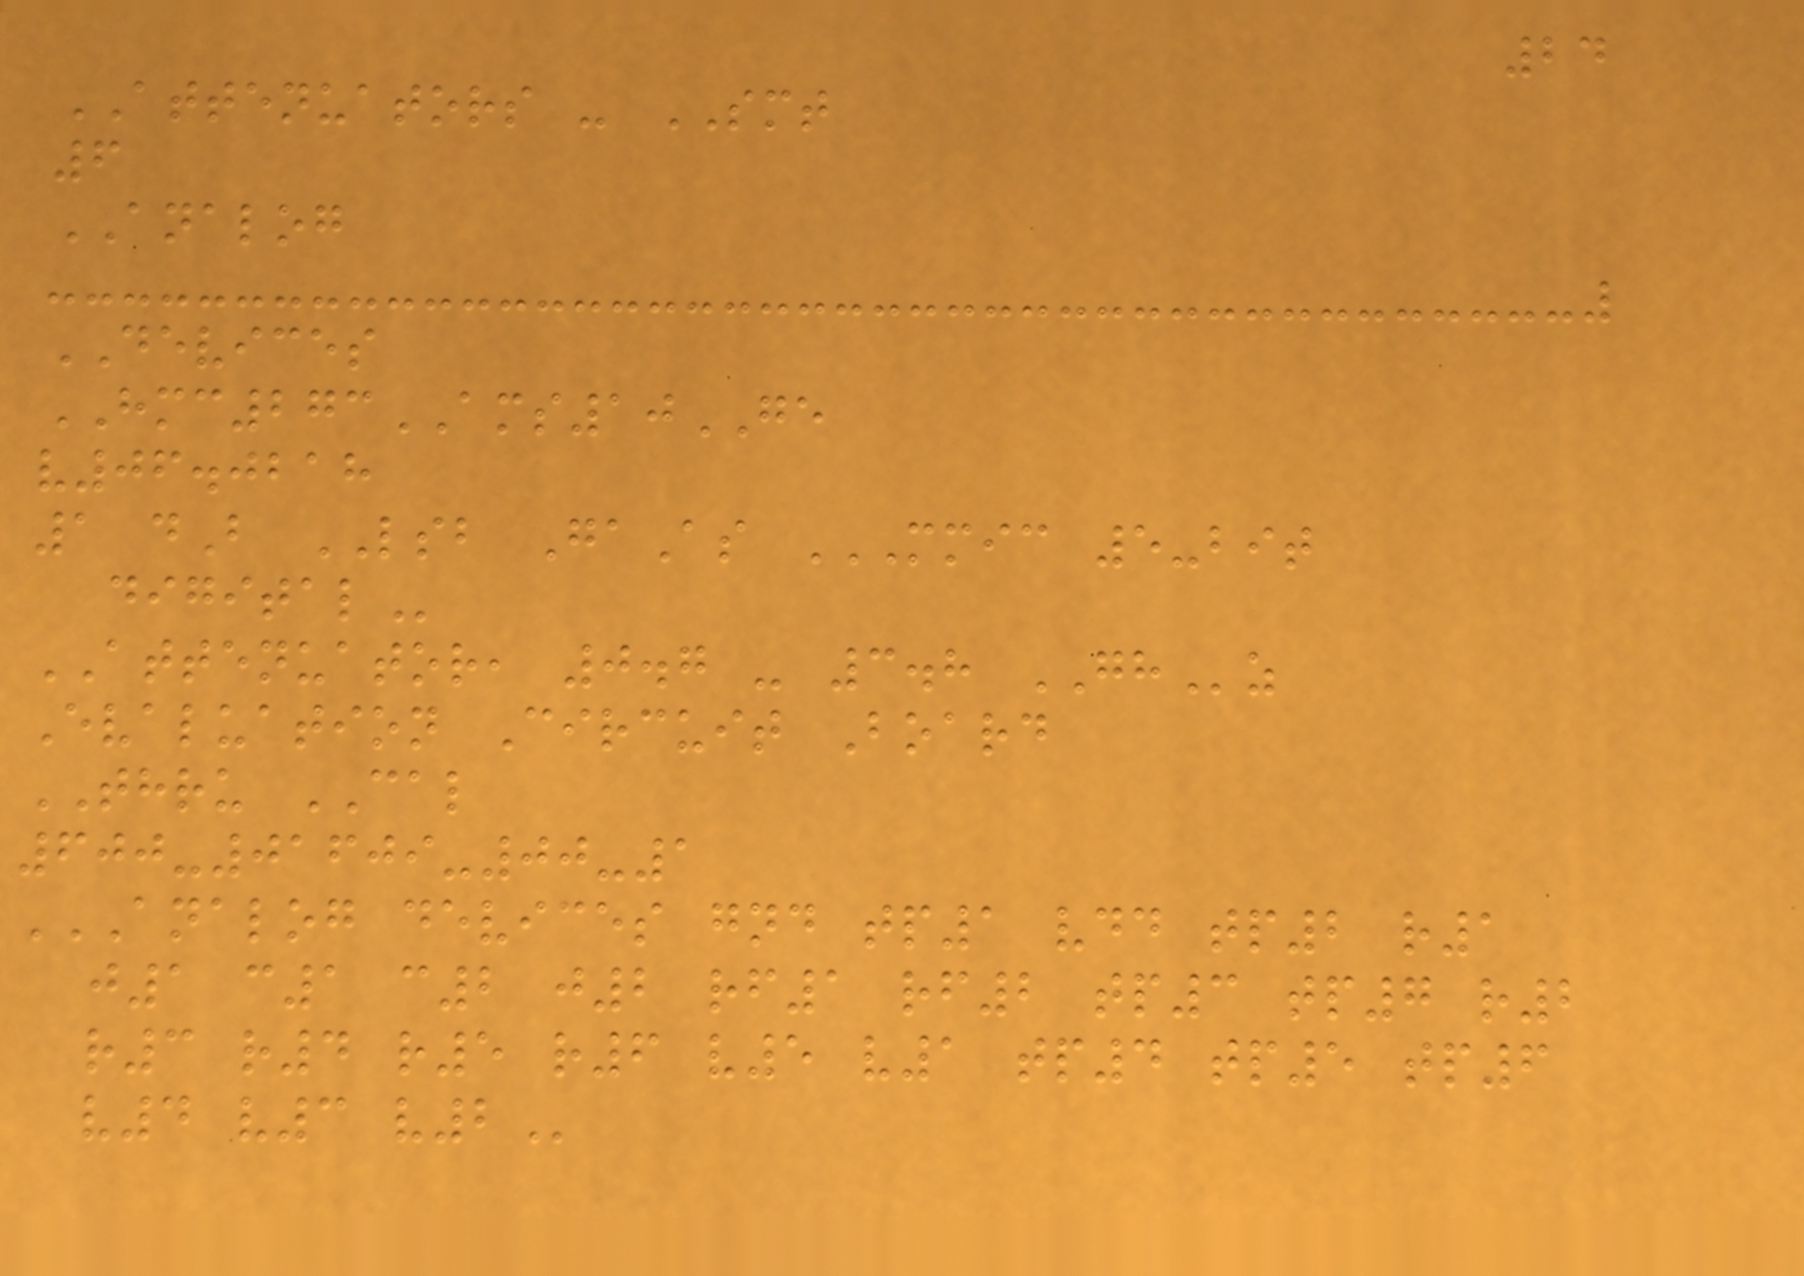24
ATTENUATORS - SMT
6
ANALOG
DEVICES
HMC273AMS10GE
v06.0218
1 dB LSB GaAs MMIC 5-BIT
DIGITAL
ATTENUATOR, 0.7 - 3.8 GHz
Evaluation Circuit Board
THRU CAL
600-01609-00-1
ANALOG DEVICES GND TP1 VDD TP2 R1
J1 C1 C2 J2 RF1 RF2 TP3 TP7 R2
R3 R4 R5 R6 V5 V1 TP4 TP5 TP6
V4 V3 V2
